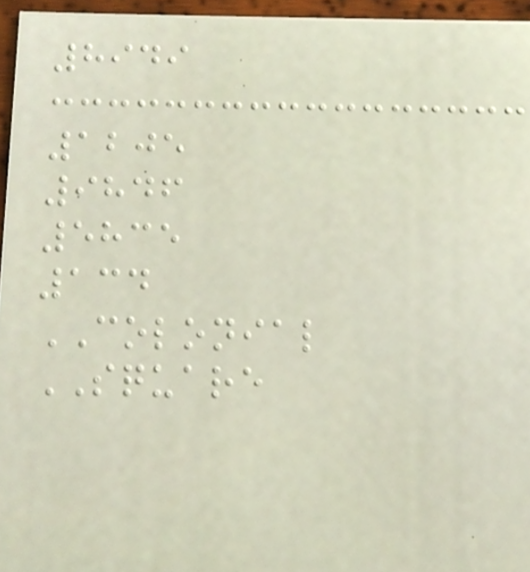8949
1205
9846
5835
134
COLONIAL
SQUARE
